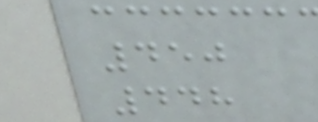450
448
